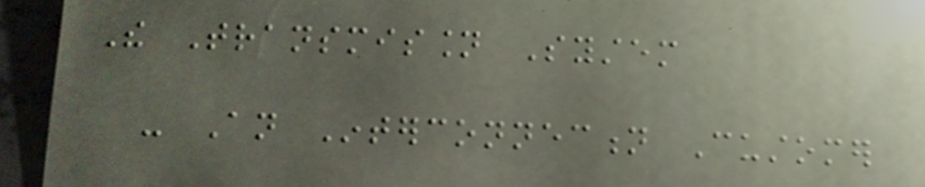The Transmission System
- An Interconnection Customer
